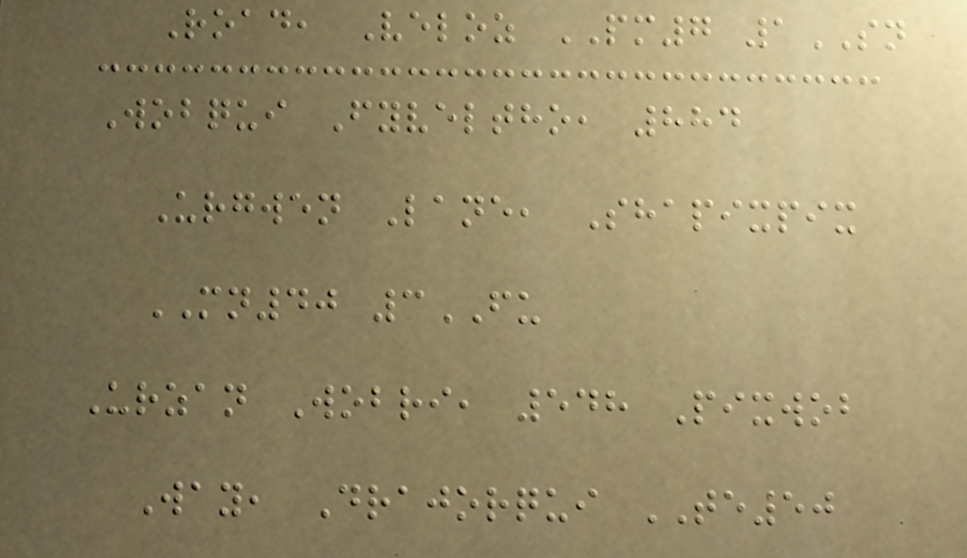Road, Veloz PM7 1SN
Wobqui Fyveltho, 884
Urgwen Lane, Shapixpix
MN40 3FU
Urzan Wobri, 548 Pixwob
Way, Drajorqui TE50
